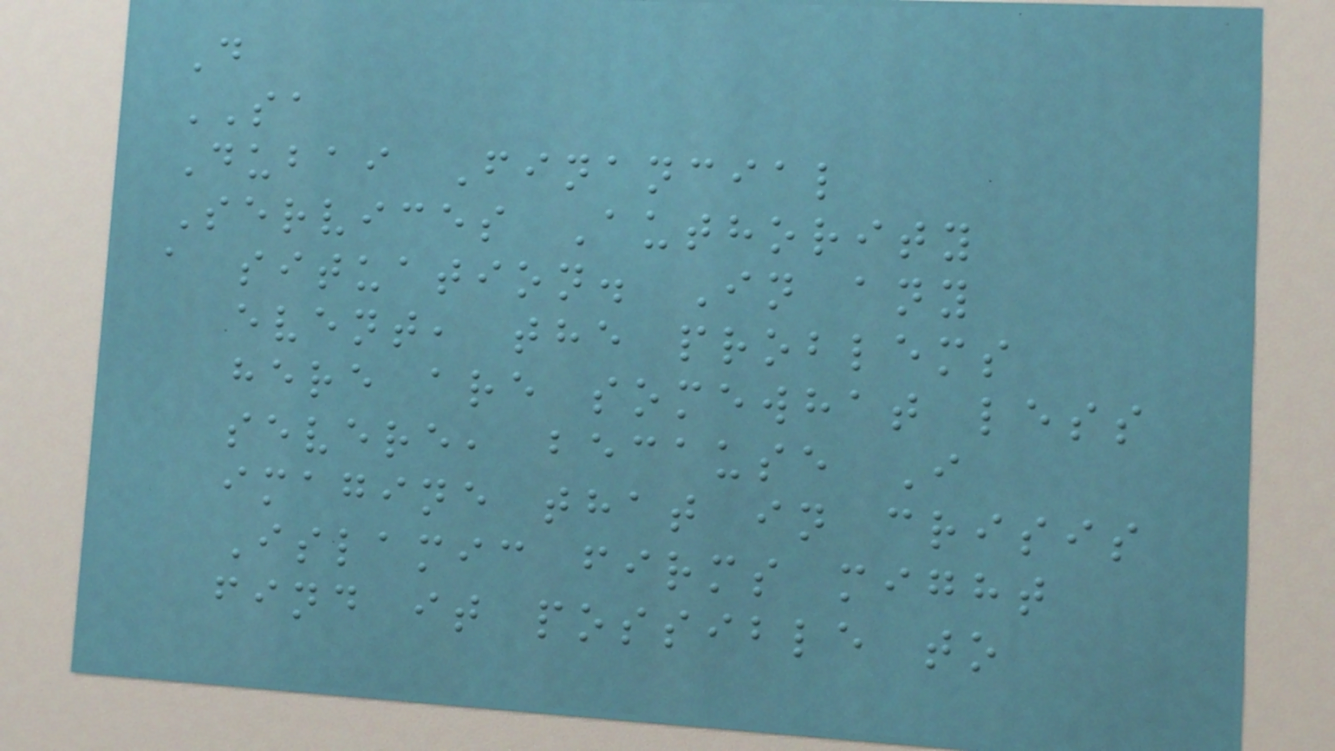D
SA
Dubai Financial
Services Authority
a situation. In any
event, the problems
here are somewhat less
severe, because I
imagine that in crisis
Islamic firms might
find it possible to
